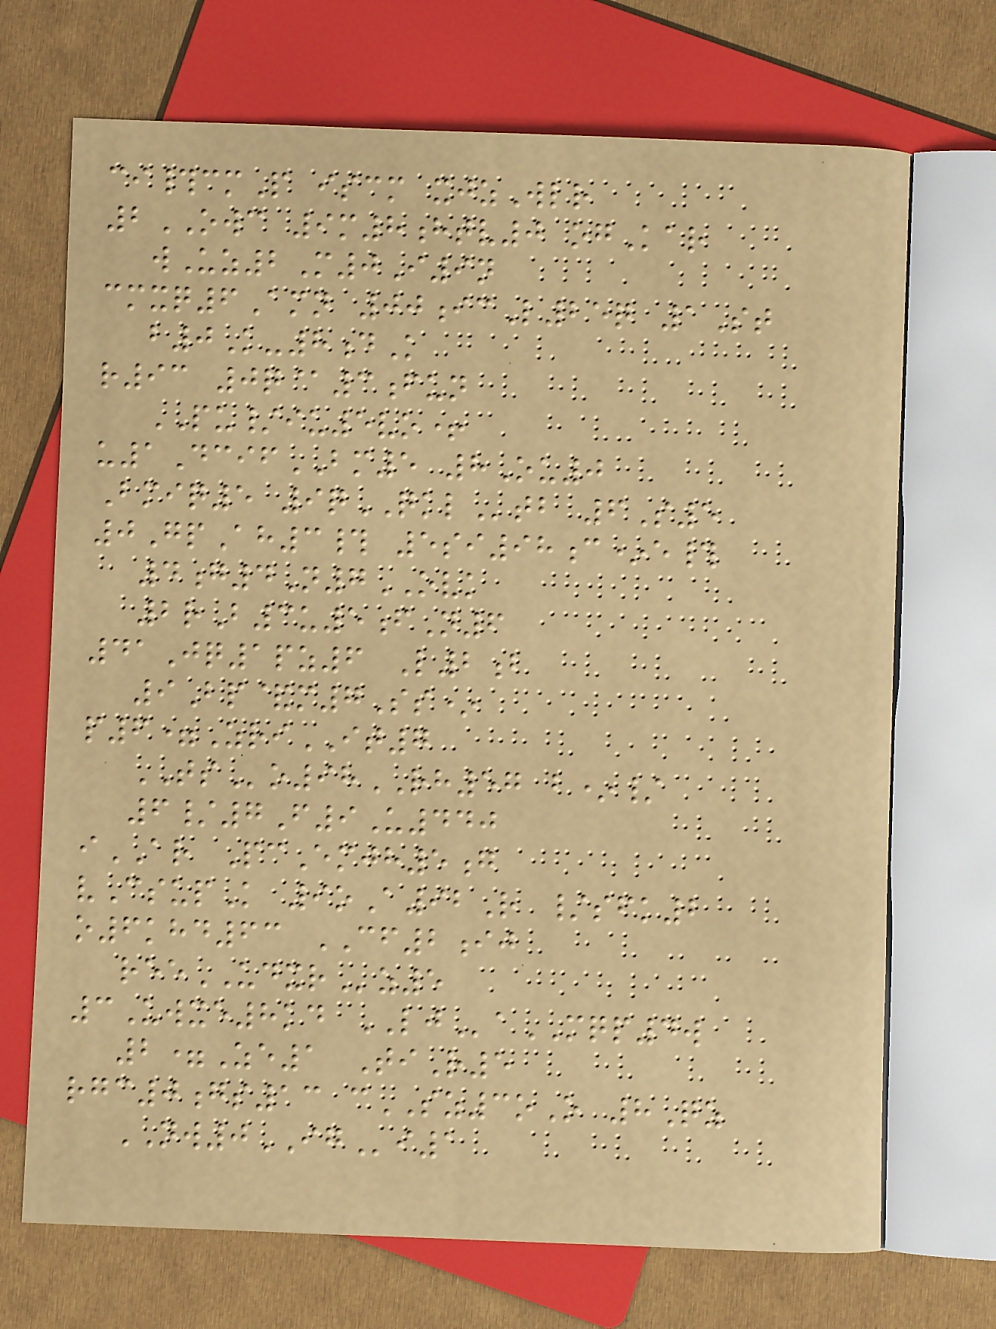ci#cmP iscm xjzWlr
2OWC 9m8htv0 ogKar
wUz2M0I9n
cmxq6Amn 00icL25q 1St
b0K-8dK
r93 0q@3fun
PU/iu5vo+
u1DcifBM5 8Ou0
Bmiq5 9qQKLtb 6S5
0GpAh3# 5si98c*e#
4g4N7OVK
2rB3u5fN6
41Jq1pz6 L2b
9Bp&m7Ss*
p6=ZriIT7
TSo98RH57 b*/
6/7F9U440
iAR PcEmjh5g
vCsupK 9oA92R /sfk2
o6khd63 CF2ij
reeUDXRz5
3Uwxe8kd LJaMQP4w
2=Ze1 TiR5
rgc0gs13 cSZ3oO 8Qz
NW0IGi1
